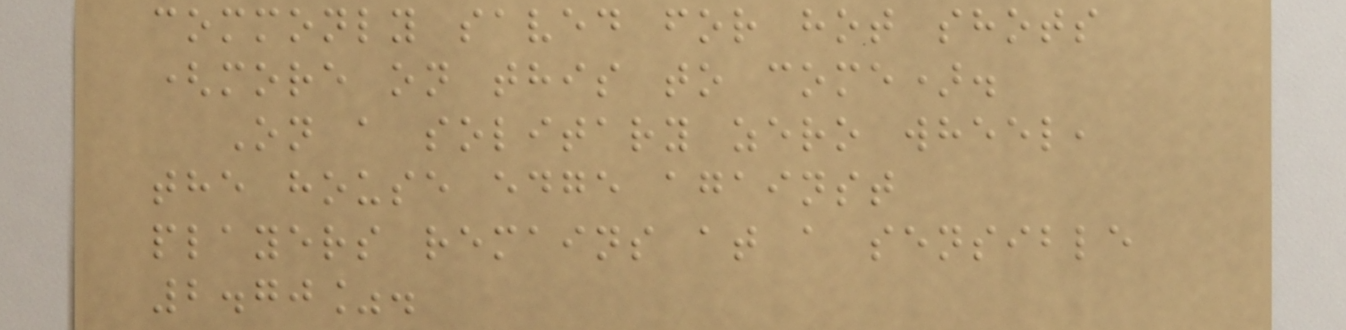commonly saved for hot shots
(more on this to come).
On a solitary zero wheel,
the house edge against
players remains at a sensible
2.70%.
